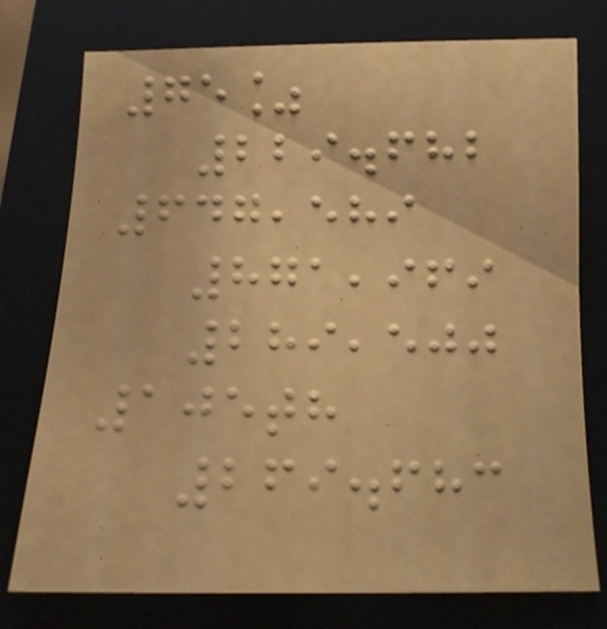75%
229.682
647,589
871,969
289,500
105th
269.683
